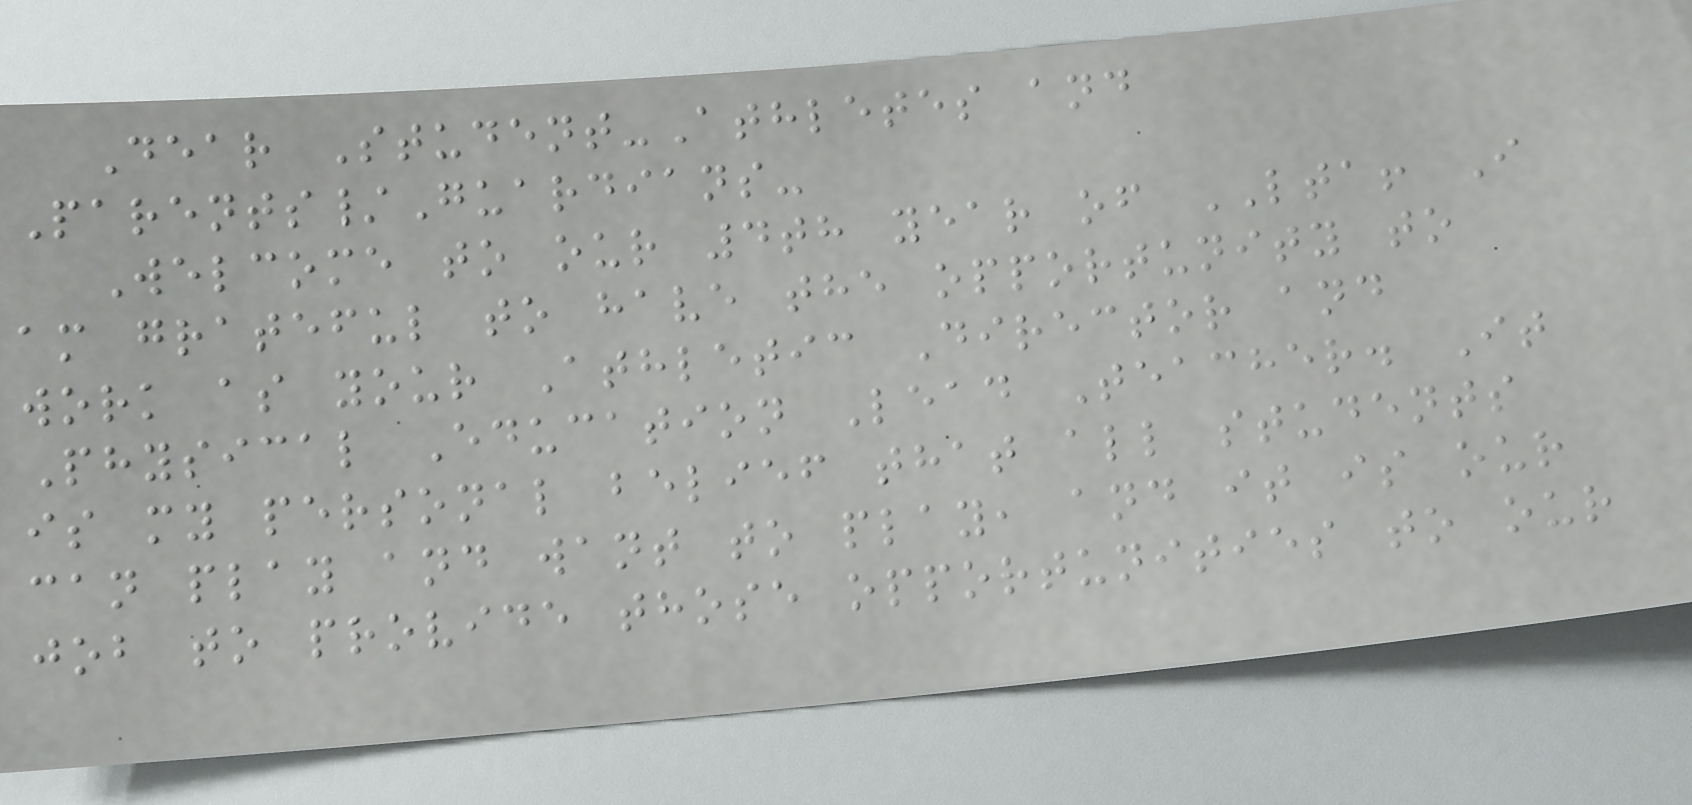Dear Student-Athletes and
Parents/Guardians-
Welcome to our 4th year of LTA! I
am grateful to have the opportunity to
work as your Athletic Director and
Physical Education Lead Teacher. It
is my personal belief that all students
can play and want to play, and it is our
job to provide those opportunities to our
